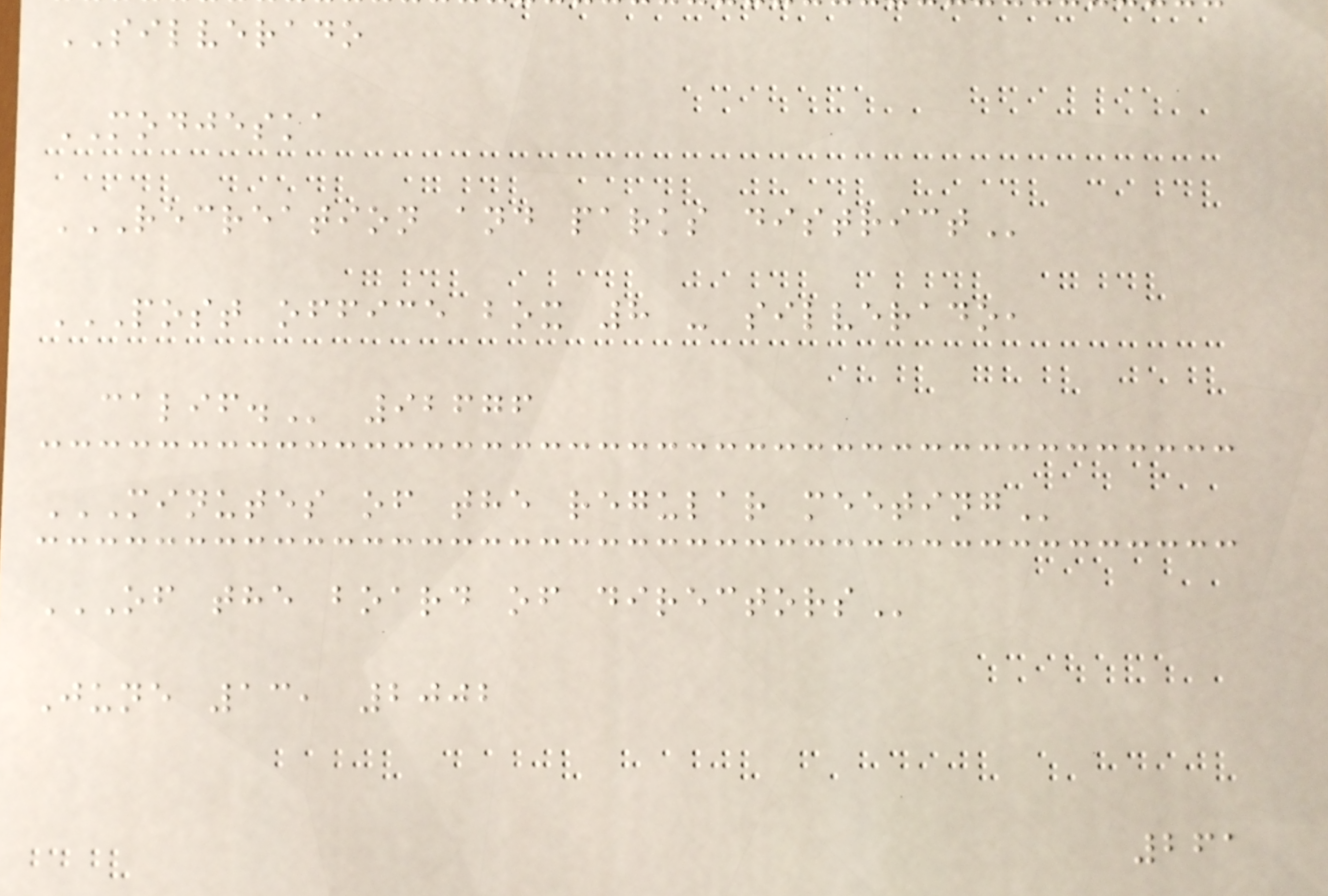SILVERADO
MODJESKA
RECREATION AND PARKS DISTRICT
POST OFFICE BOX 8 - SILVERADO,
CALIF. 92676
MINUTES OF THE REGULAR MEETING
OF THE BOARD OF DIRECTORS
June 13, 2002
261
